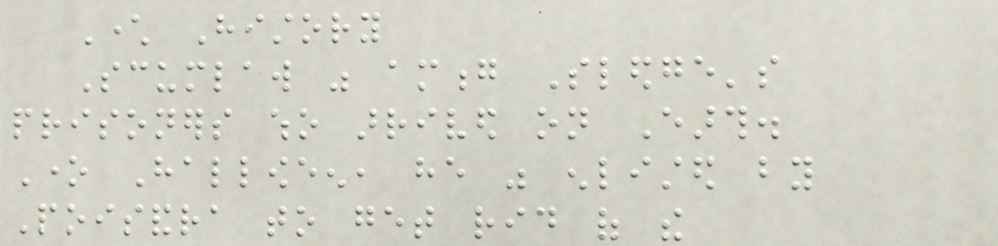Character History
Scumlaw was among Sledge's
prisoners who arrived on Earth.
One Halloween, he was enlisted by
Poisandra to get rid of the
